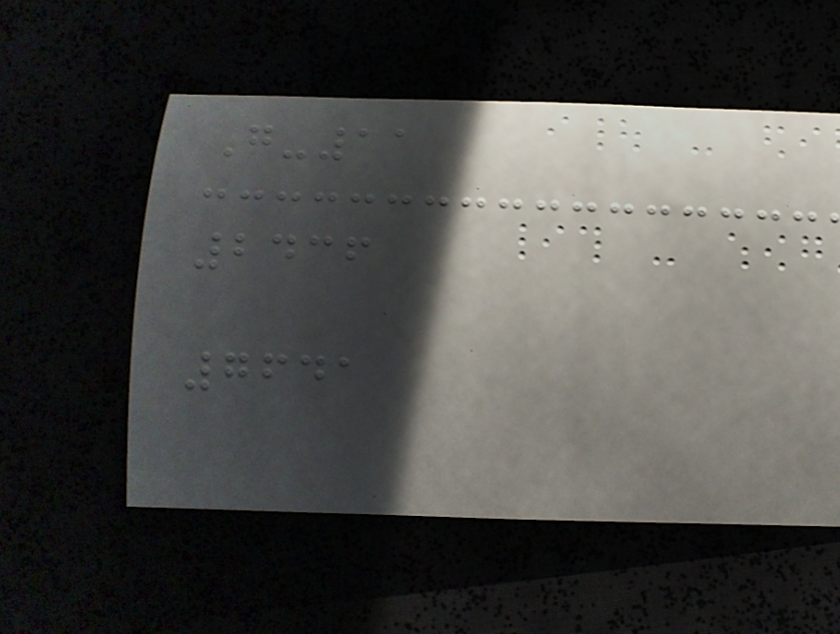G-11
2436
7641
